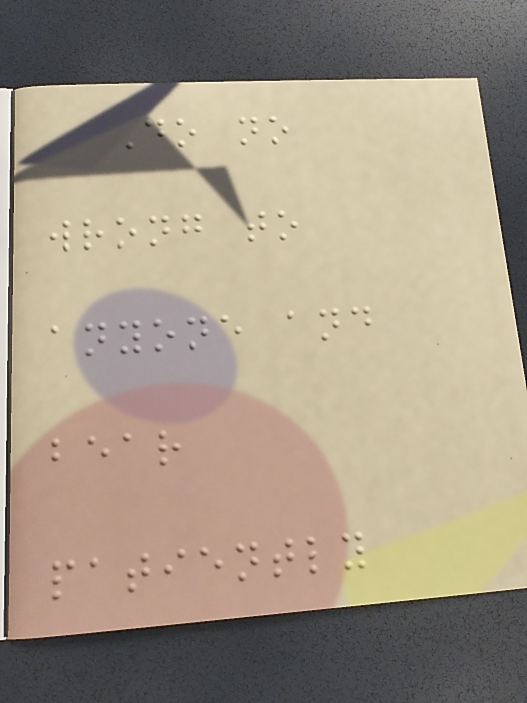Do no
wrong to
anyone and
bear
patiently
